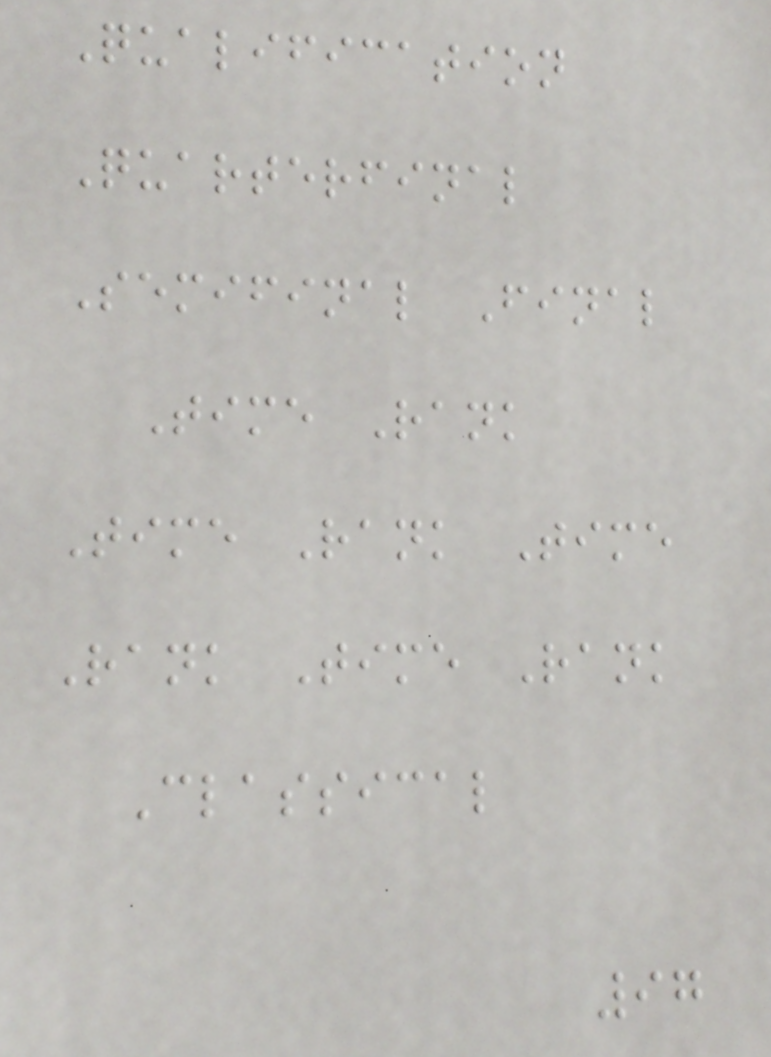Qualification
Quarterfinal
Semifinal Final
Time Rank
Time Rank Time
Rank Time Rank
Classical
97
